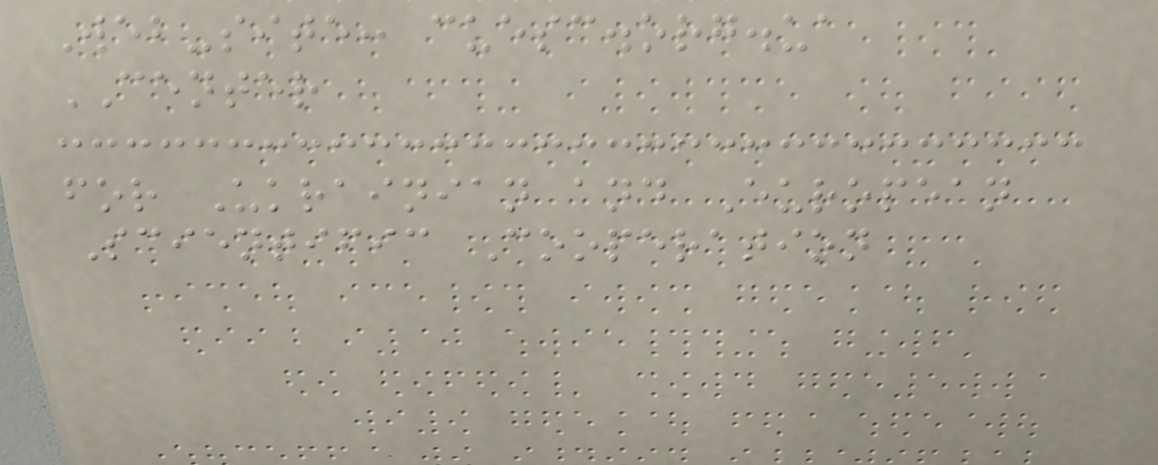Web-site: cuesc.org.ua
CENTER
for Ukrainian and European
Scientific Cooperation
